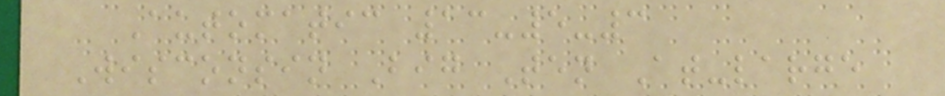Automatic 13-5-3
Wisconsin Big Ten At-large
